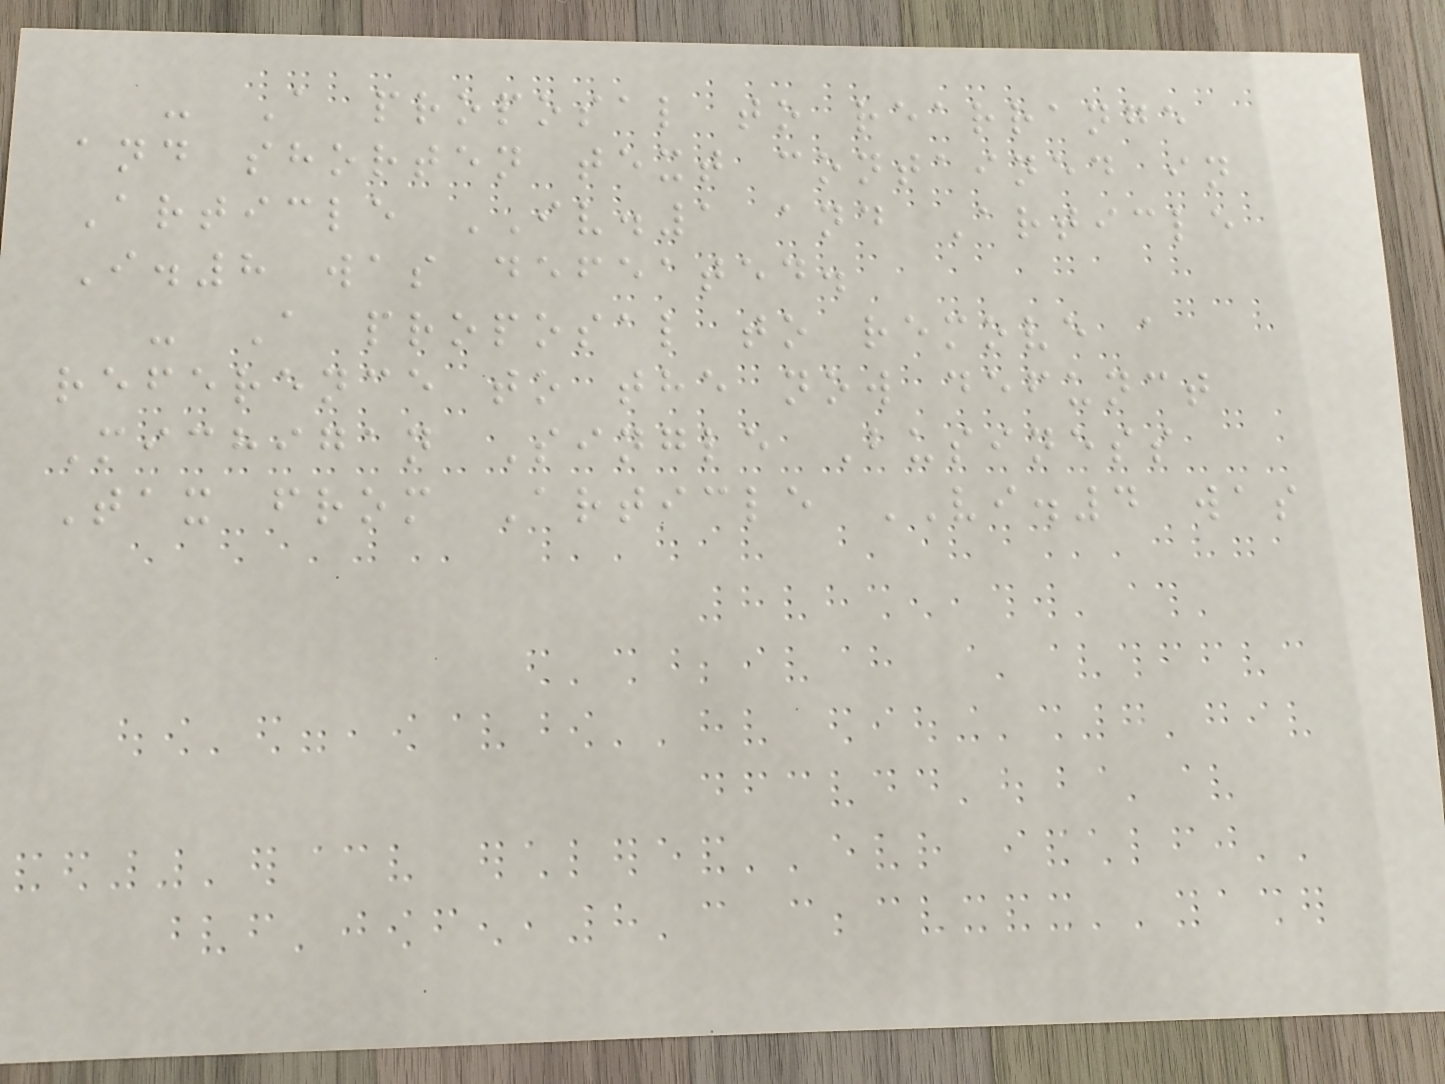- A proposal to rearrange
and shorten text contained in
Article IV.1 and Article
I.8 was defeated.
- A proposal to remove a
reference to the now defunct
Michigan Single Business
Tax from Article VI.4 was
